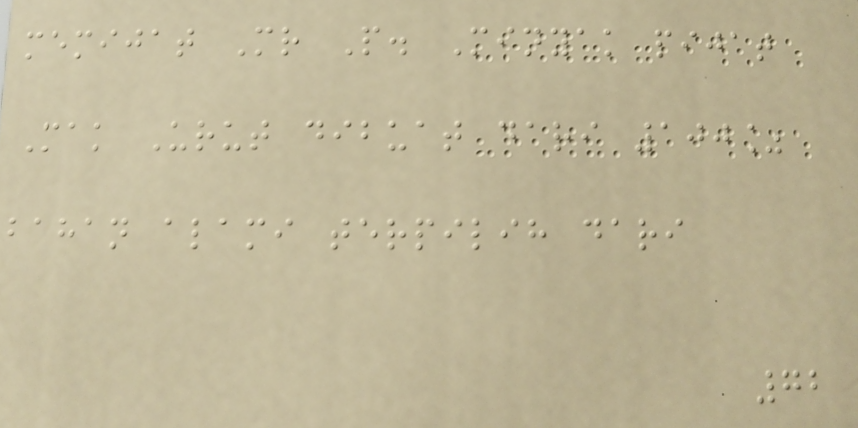memijat Mr P. Minyak pijat
Mak Urut dibuat dari 100%
bahan alami terpilih dari
72
